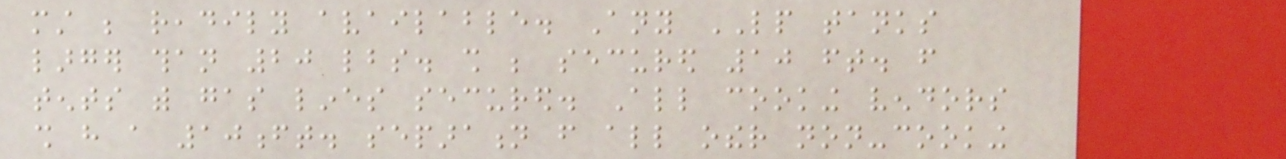must be readily available. Any LP tanks
larger than 20 lbs. shall be secured 10 ft. from
tents with gas lines secured. All cooking vendors
shall have a 10ft. separation from all other non-cooking
